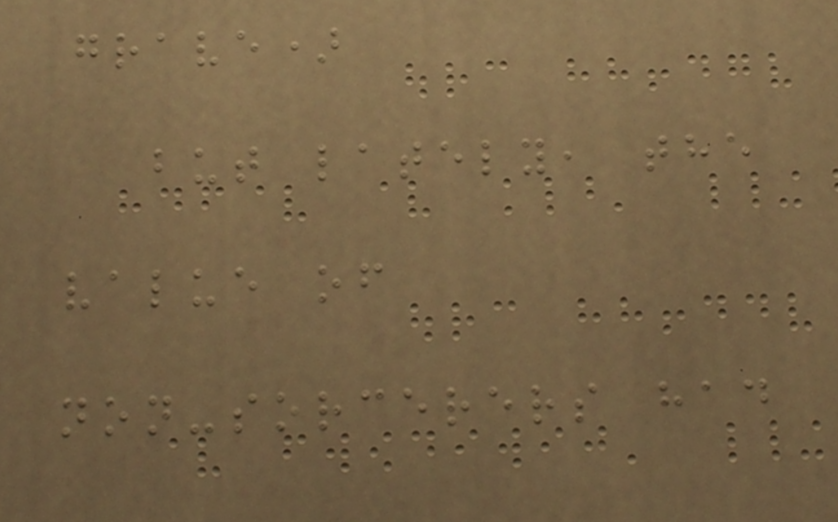grave)
but lately, the
value of
non-sorcerers had
